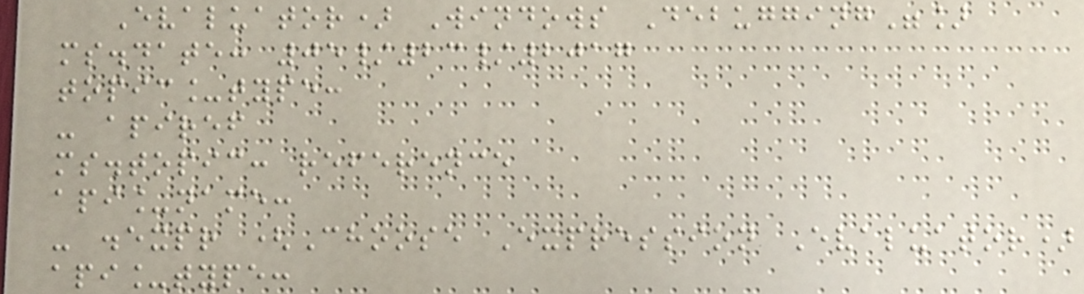Evaluator) Windows Debugging"]
ms.date: 05/23/2017
topic_type:
- apiref
ms.topic: reference
api_name:
- .expr (Choose Expression Evaluator)
api_type:
